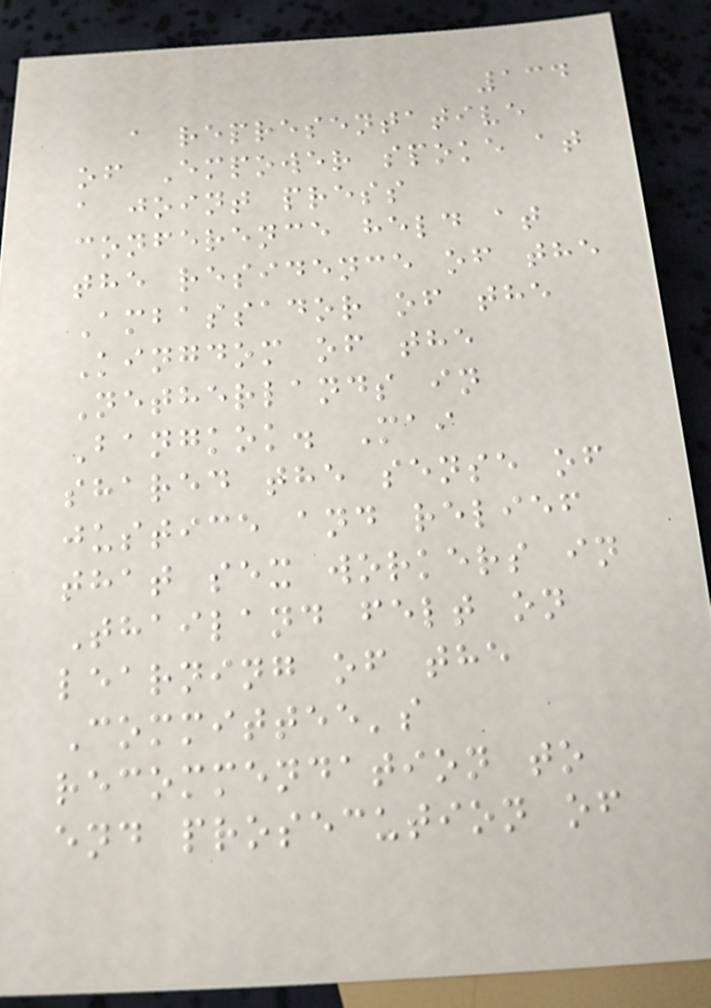134
a representative
of Empower spoke at
a joint press
conference held at
the residence of the
Ambassador of the
Kingdom of the
Netherlands in
Bangkok. Mai
shared the sense of
justice and relief
that sex workers in
Thailand felt on
learning of the
Committee's
recommendation to
end prosecution of
